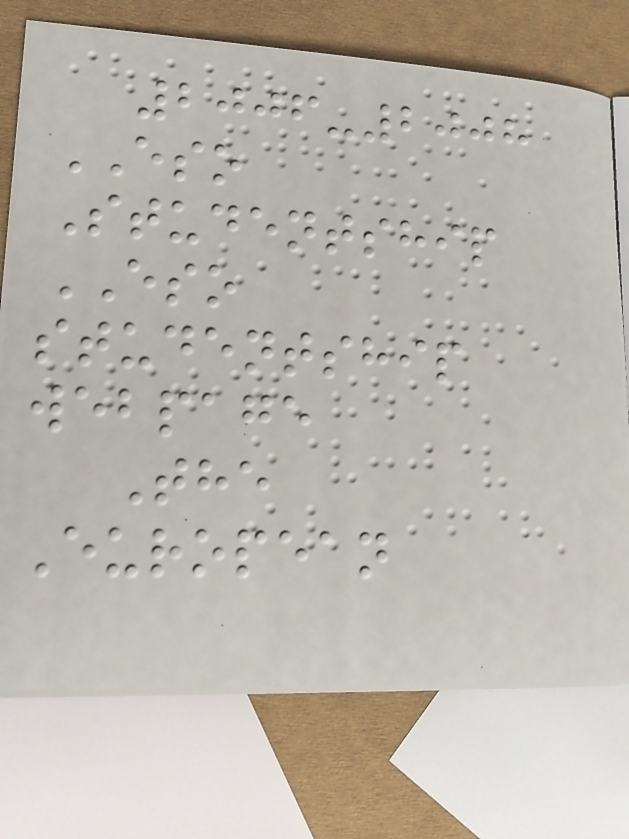2006-2008
ESO
Studentship
ESO
studentship
webpage
The
European
